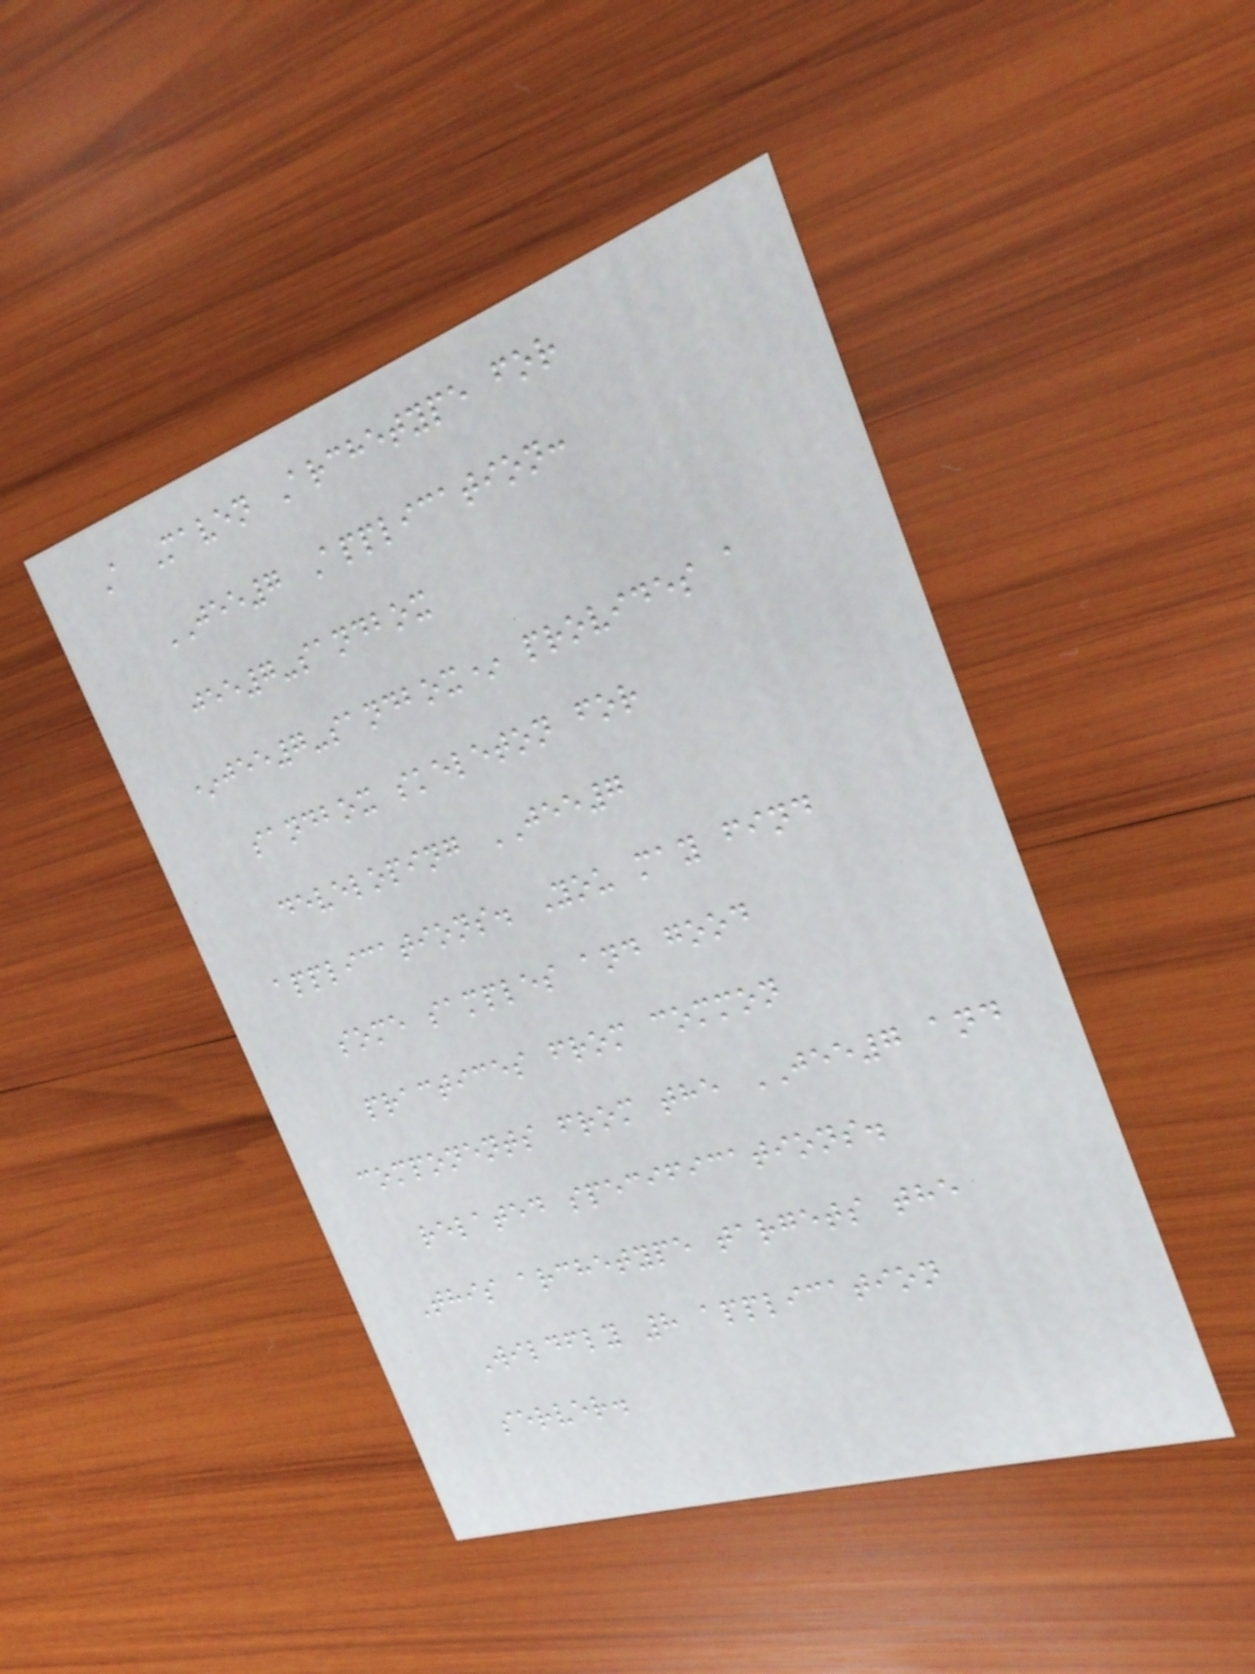A Maven Archetype for
JEE7 Application:
jee7-sandbox
*jee7-sandbox* provides a
sandbox skeleton for
developing JEE7
applications. You may find
some samples and good
practices from common
components from the JEE7 and
related specifications.
This archetype targets the
Wildfly 8 application
server.
